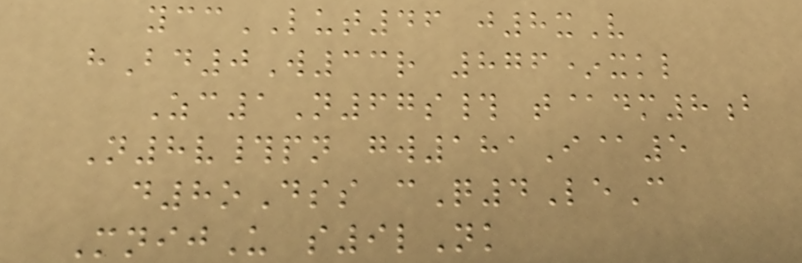yccLUT46 j8xV
hBd0W33r 876*xkl
Zc1N67s# t@dm8b
N8v#pn gw181I@5
d8oDss cQ4LeC
MnijU s9lNk
